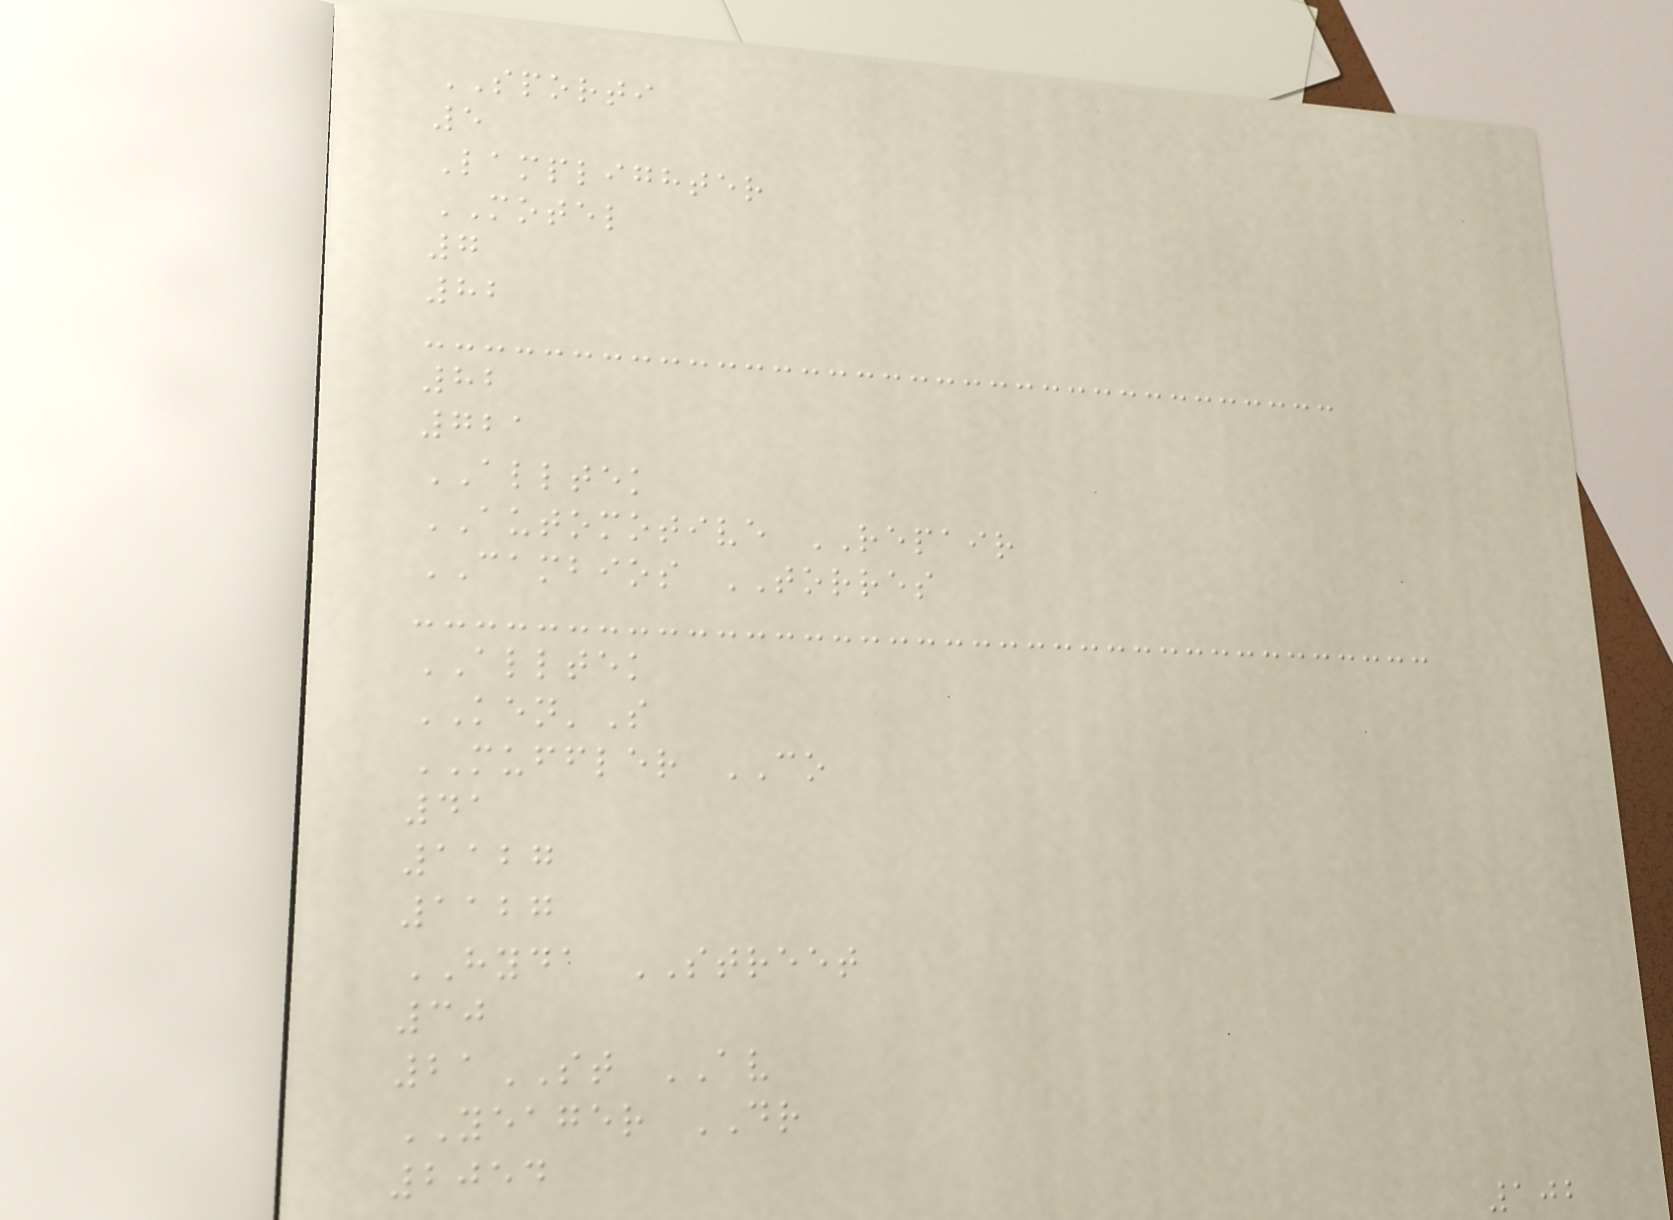SPORTI
5
Lamplighter
MOTEL
7
82
82
721
ALLTEK
AUTOMOTIVE REPAIR
CAMBIOS TORRES
ALLTEK
KEN'S
MUFFLER CO
41
1127
1127
HYDA STREET
30
21ST AV
YEAGER DR
2054
102
